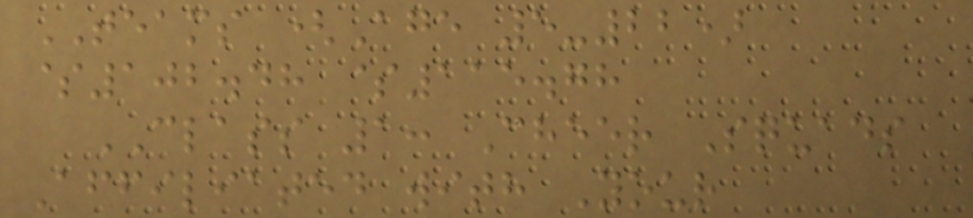TEAMS (Age 5-22)
$102.48 $115.78
CLASS 1: Cheer Squads
Affiliated with Your
